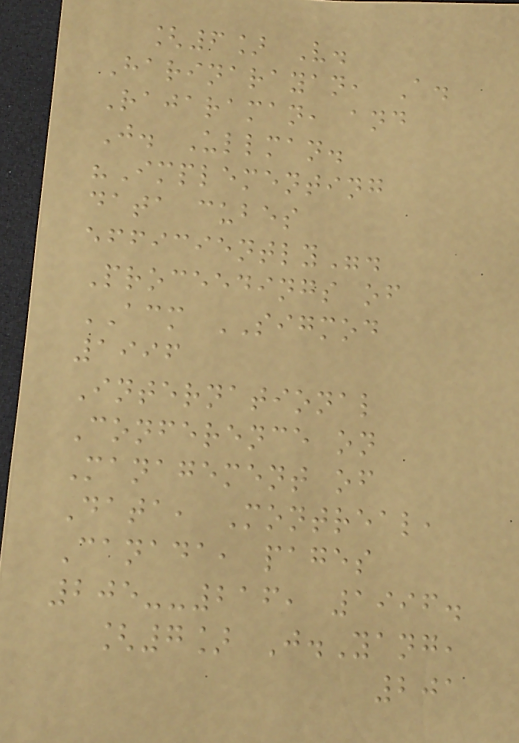[6] V.
Harinarayan, A.
Rajaraman, and
J. Ullman.
"Implementing
data cubes
efficiently".
Proceedings of
ACM SIGMOD
1996
International
Conference on
Management of
Data, Montreal,
Canada, pages
205--216, 1996.
[7] J.Yang,
201
